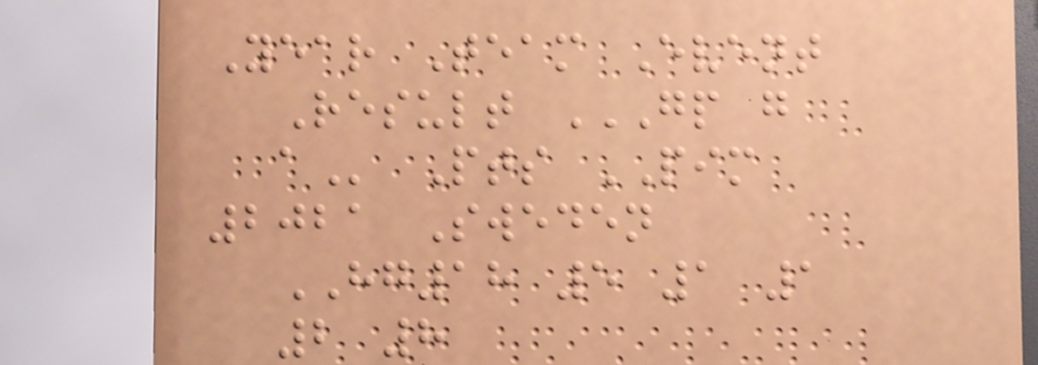Year Team Event
Result GP G
A Pts PIM
2021 Sweden
HG18 5 1 1
2 8
